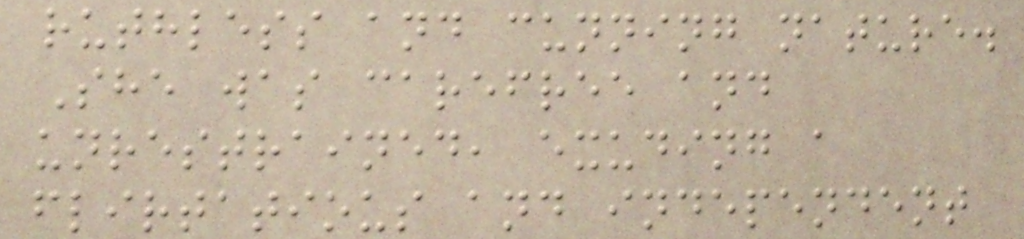ruthless and cunning nature.
She was carefree and
unrestrained, exuding a
flirtatious and independent
